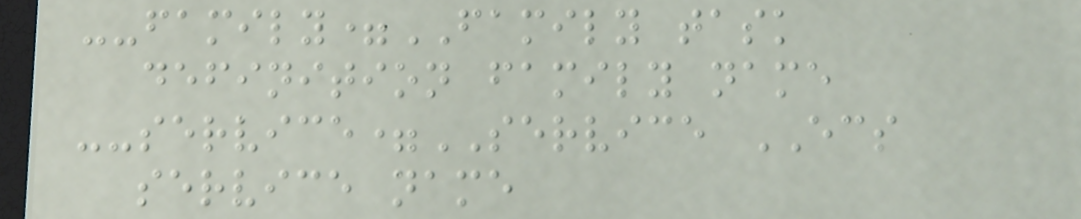--family=FAMILY task
definition family name
--service=SERVICE ECS
service name
